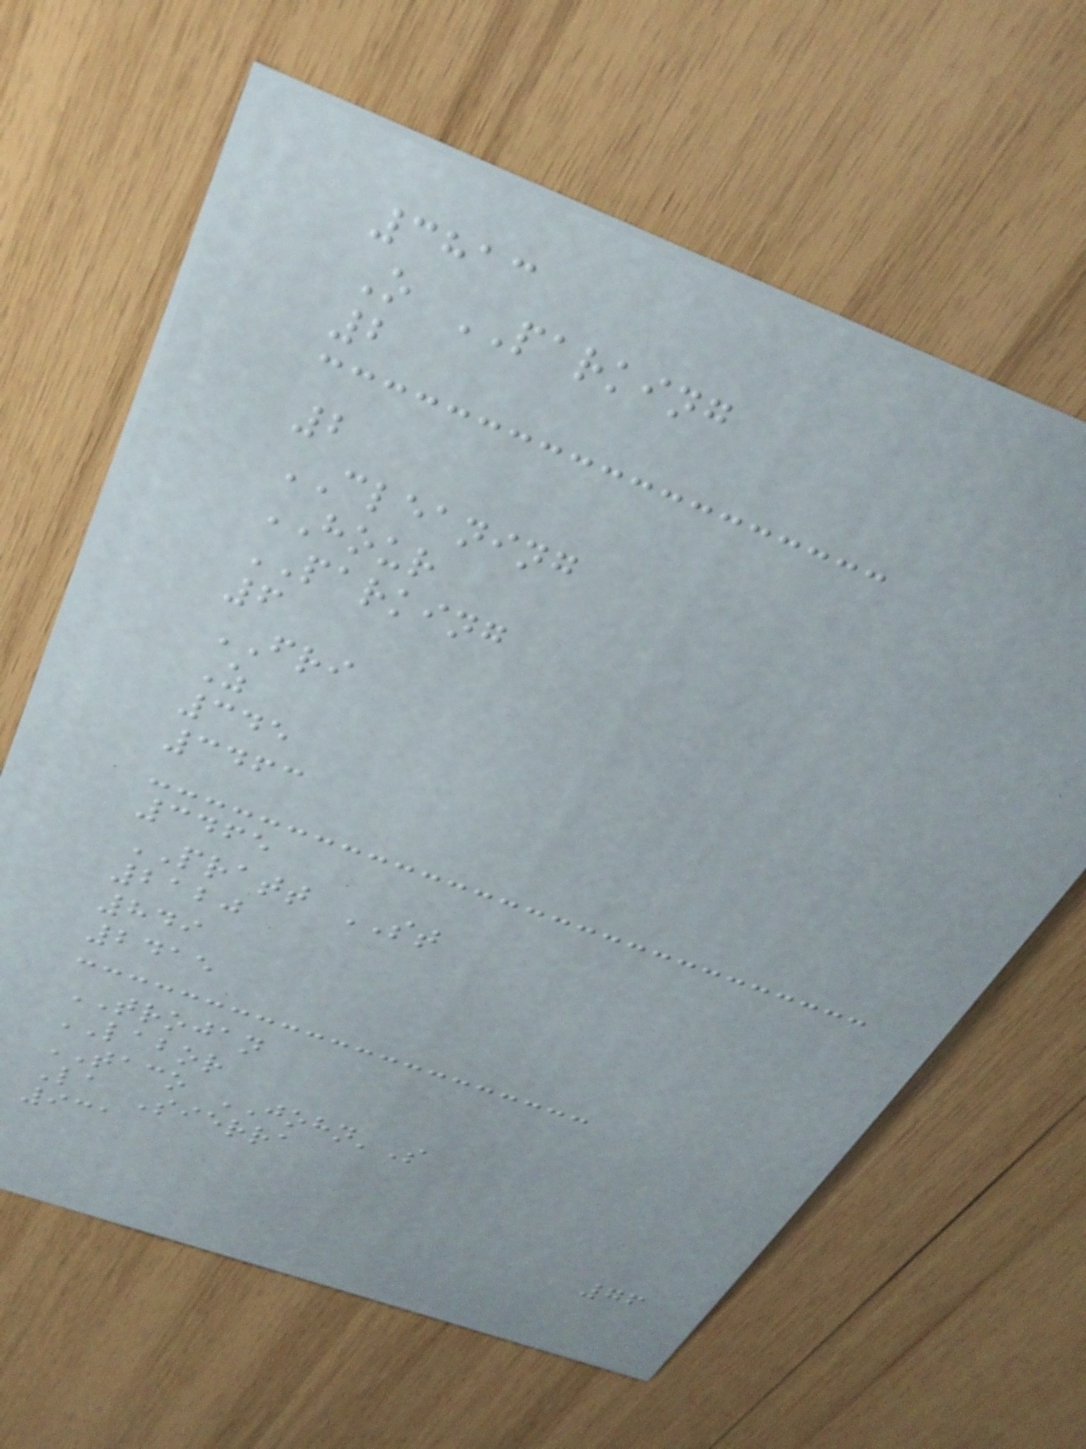3813
O PARKING
2
2
CLEANING
HOUR
PARKING
6
FRI
Z
345
3463
3465
PRATT ST
2120
849
2415
TROJAN
LABOR
TACO JOHN'S
La Sierra
931
76
